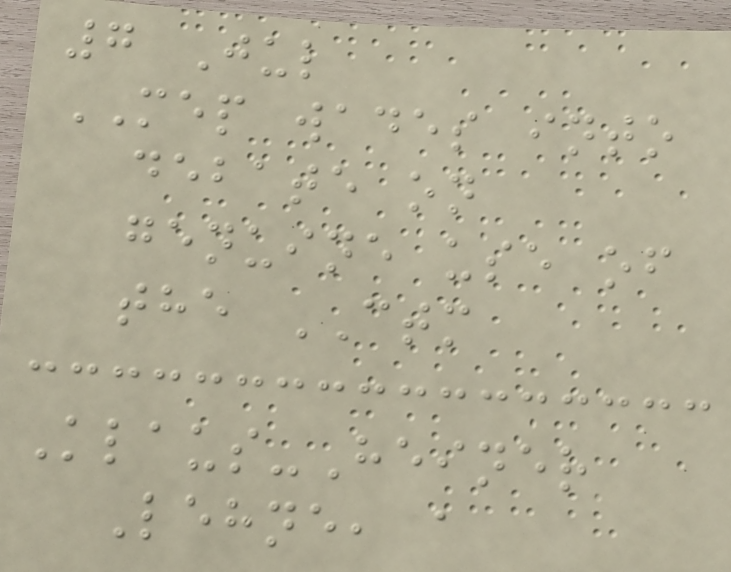7 Jul
MEP wades into
debate on
genuine use of
the CTM
Klaus-Heiner
Lehne, a
